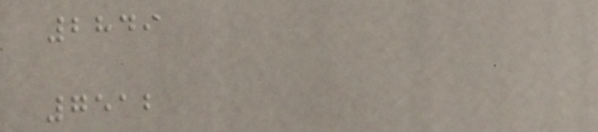2849
7512
